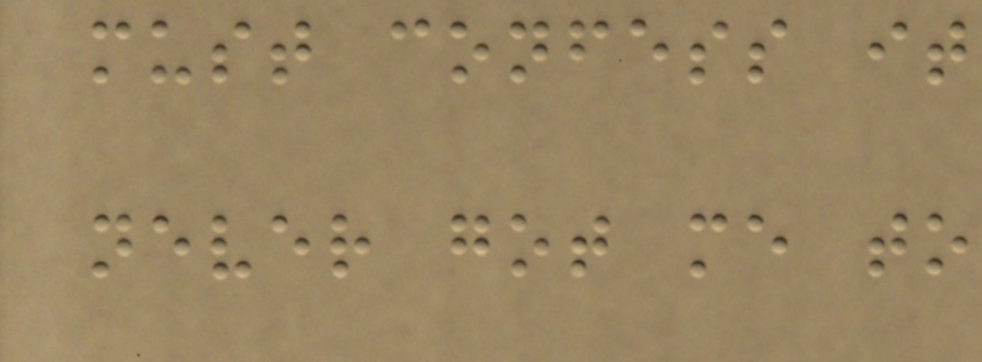must confess it
never got me to
